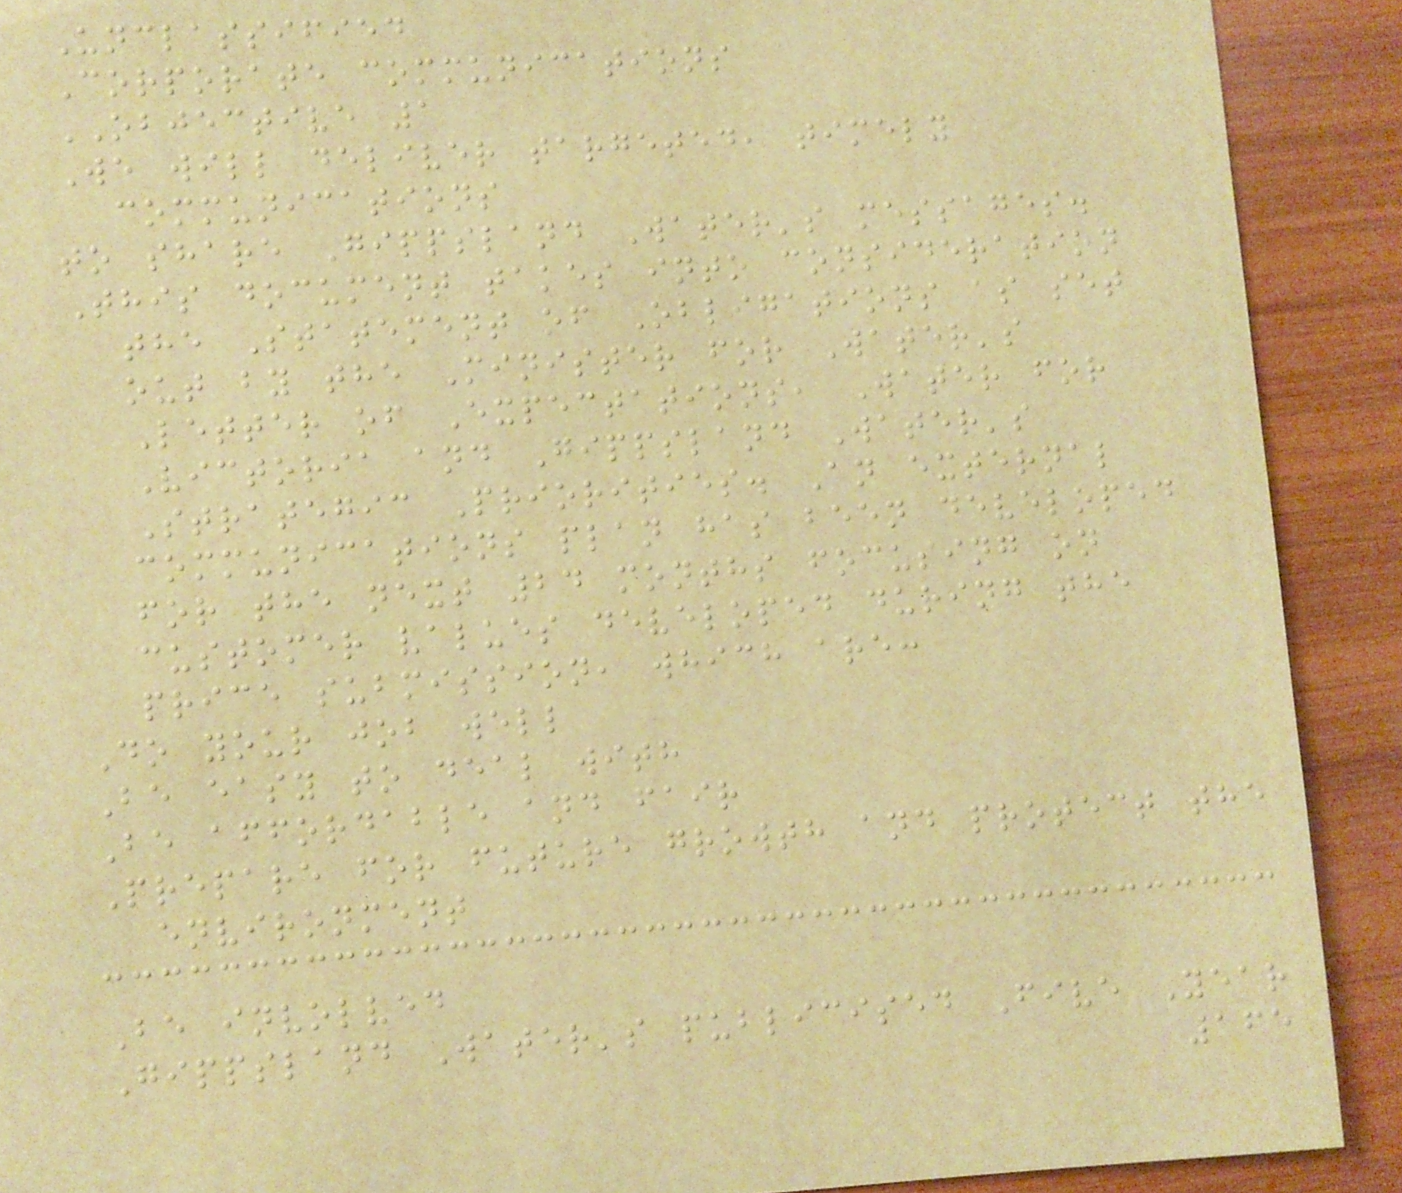Unclassified
Corporate communications
OBJECTIVE 1
We will deliver targeted, timely
communications
to share Gippsland Water's messages.
This document takes into consideration
the Statement of Obligations as set
out by the Minister for Water's
Letter of Expectations, Water for
Victoria and Gippsland Water's
Strategic Priorities. An external
communications plan has been developed
for the next 24 months focusing on
customer values developed during the
price submission, which are:
Do your job well
Be easy to deal with
Be affordable and fair
Prepare for future growth and protect the
environment
Be involved
Gippsland Water's publicised Five Year
165
